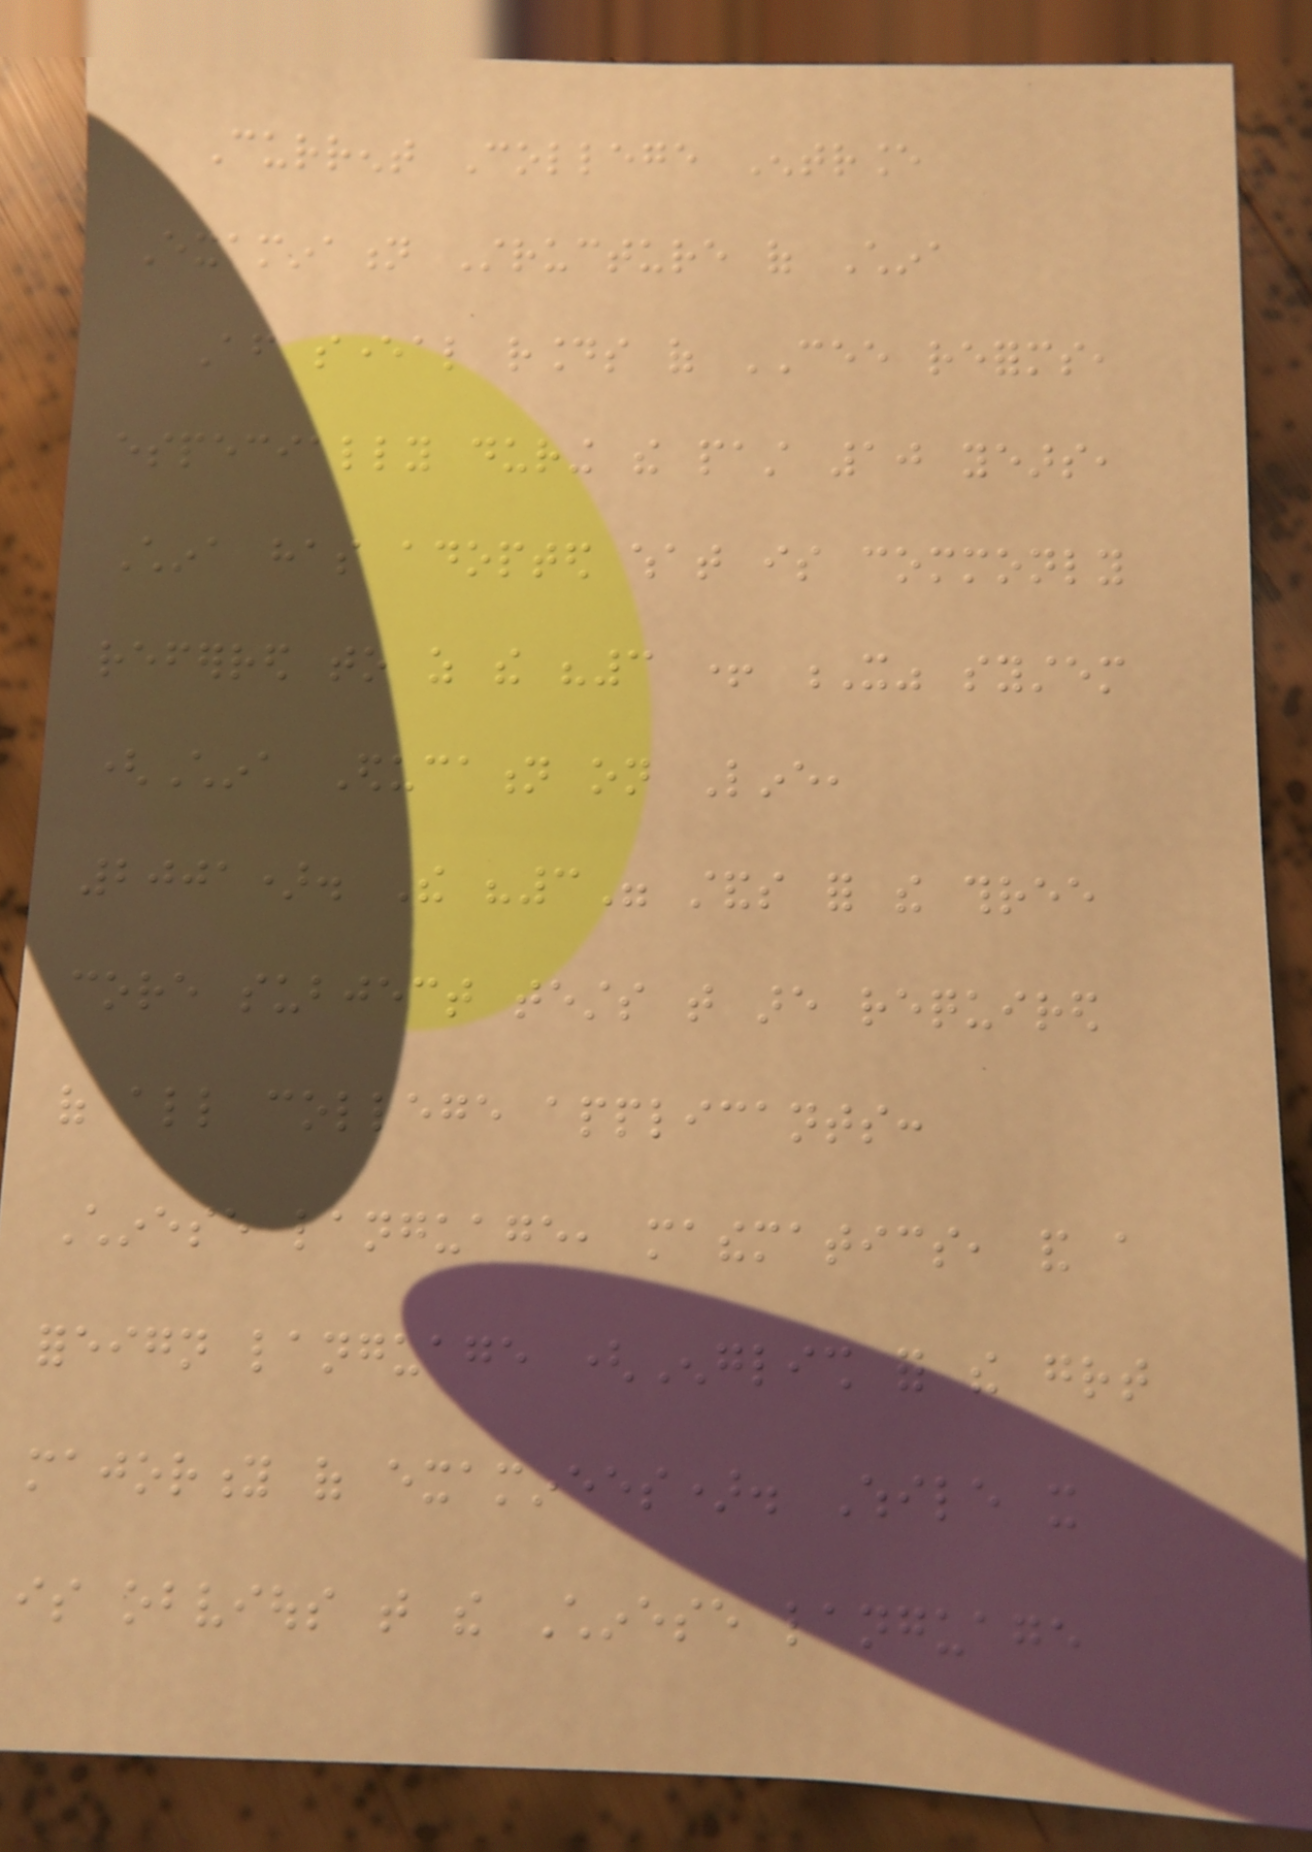Current College Entrance
Examination Structure of China
After several rounds of CEE reforms,
especially during the past 10 years,
China has adopted what is commonly
referred to as the "3 + X" system
(China Education on Line,
2001). The "3" stands for the three
core subject tests that are required
of all college applicants:
Chinese language, mathematics, and a
foreign language (English for the great
majority of examinees). While it
is obvious that the Chinese language
